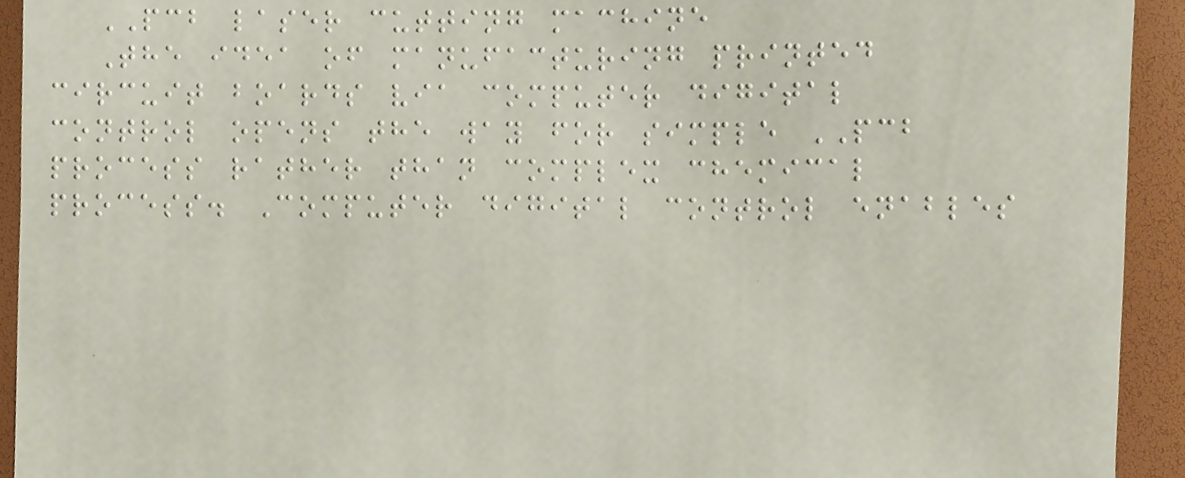PCB laser cutting machine
The idea of manufacturing printed
circuit boards via computer digital
control opens the way for simple PCB
process rather than complex chemical
process. Computer digital control enables
